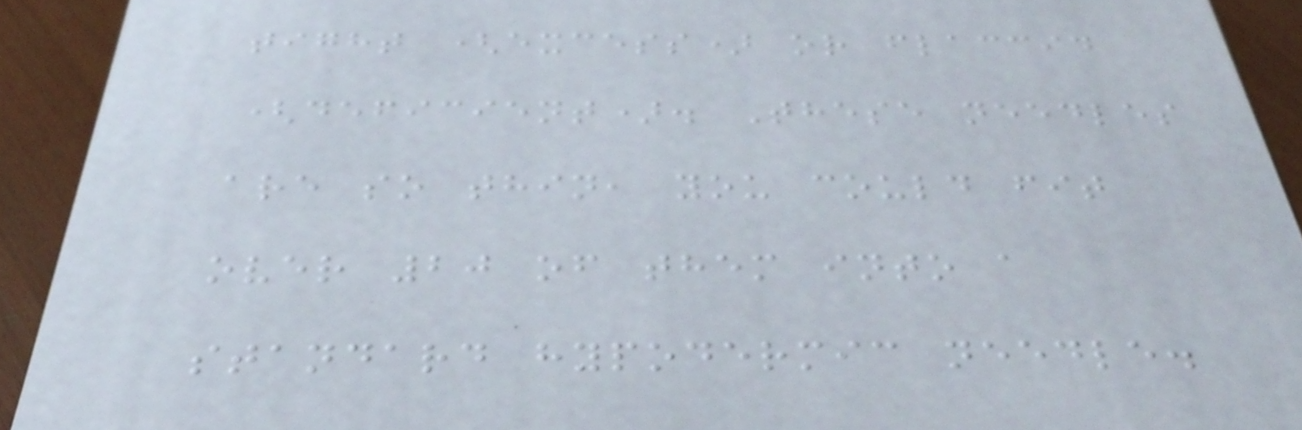tight (excess) or flaccid
(deficient). These needles
are so thin, you could fit
over 20 of them into a
standard hypodermic needle.
